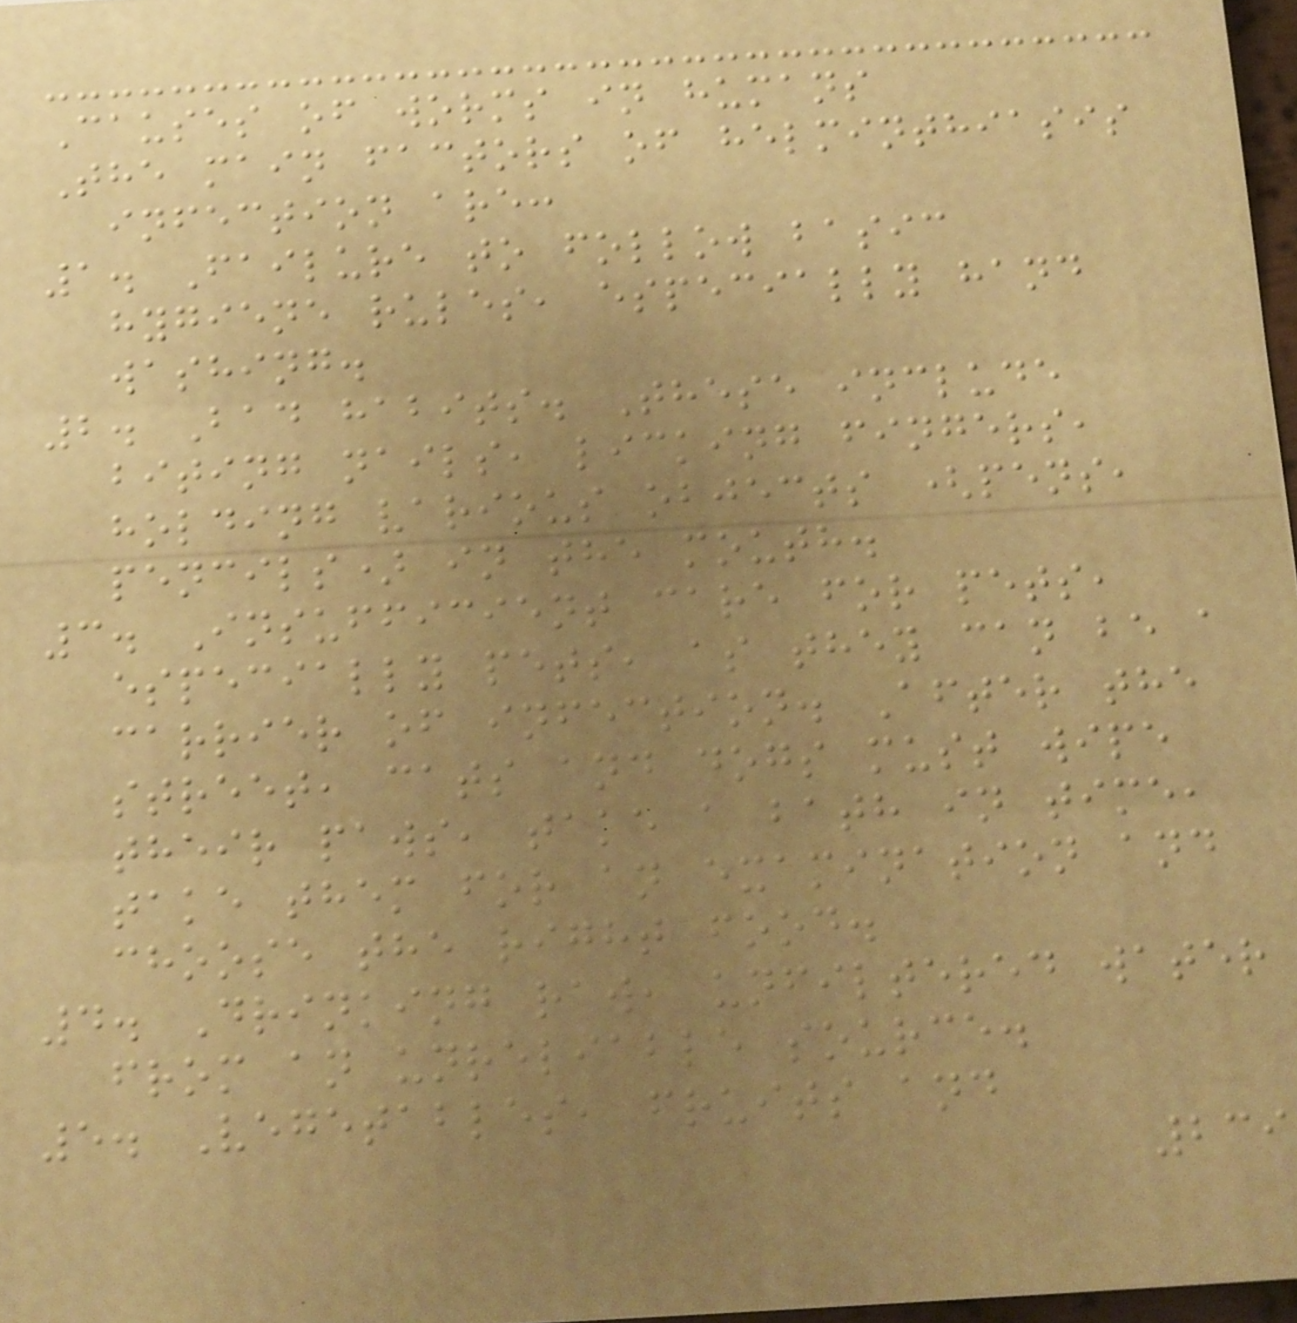Causes of worms in humans
The main factors of helminthiasis
infection are:
1. Failure to follow basic
hygiene rules, especially hand
washing.
2. Bad habits. These include
biting nails, licking fingers,
holding various objects (pens,
pencils) in the mouth.
3. Insufficient care for pets,
especially pets, as they can be a
carrier of infection. After the
street, cats and dogs must wipe
their paws, take a bath in time,
take them for an examination and
choose the right food.
4. Drinking raw, unfiltered water
from an unreliable source.
5. Vegetables, fruits and
239
